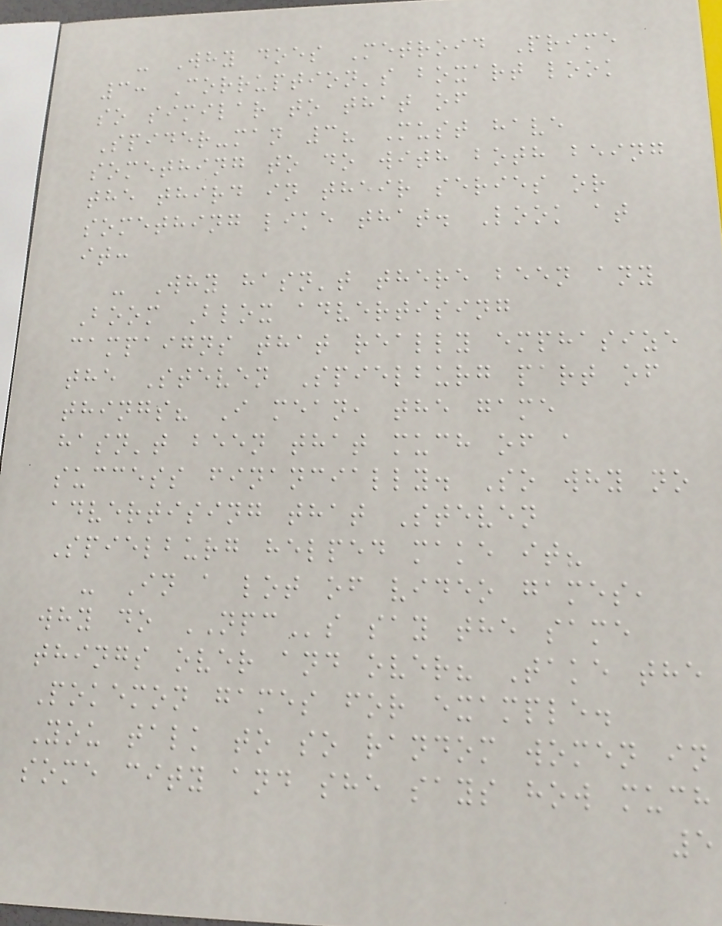- Why does Metroid Prime
3: Corruption's boxart look
so similar to that of
Spider-man 3? Must have
something to do with both being
the third in their series or
something like that. Look at
it:
- Why hasn't there been any
Boom Blox advertising
campaigns that really emphasize
the Steven Spielburg part of
things? I mean, the game
hasn't been that much of a
success financially. So why no
advertising that Steven
Spielburg helped make it?
- In a lot of video games,
why do NPCs say the same
things over and over? Take the
Pokemon games for example.
You talk to so random women in
some city and she says how much
5
